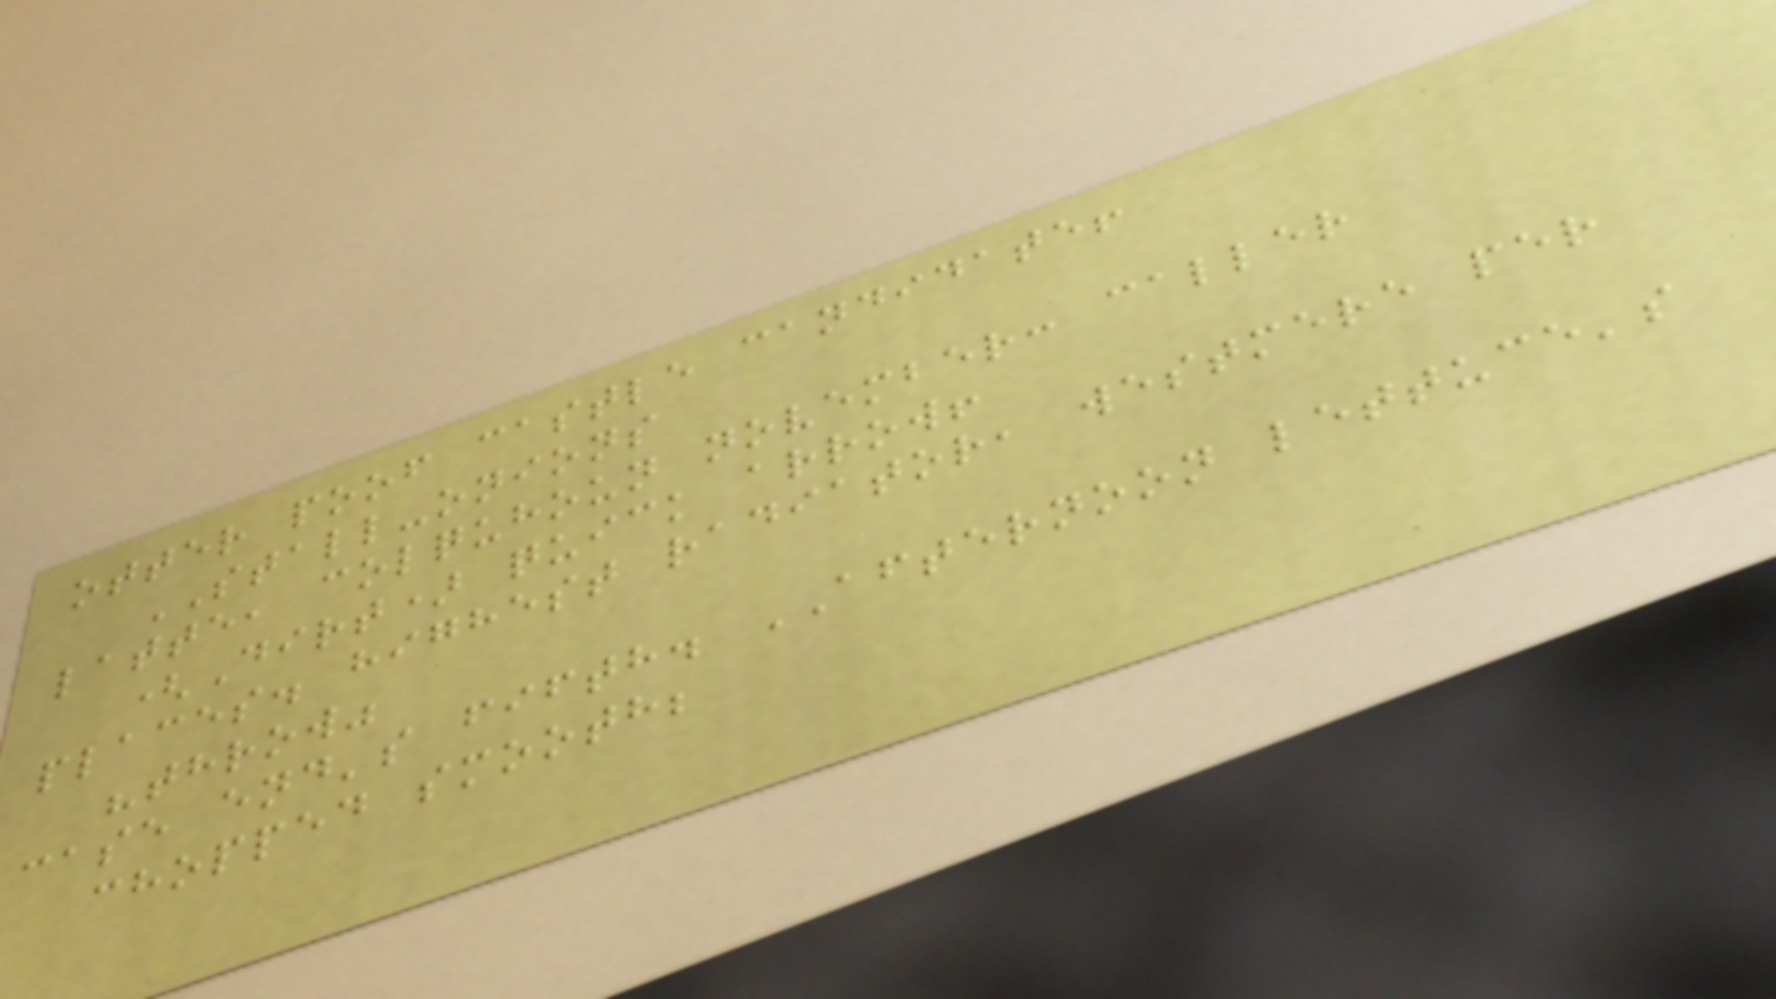otter poof castle candidate!
STALL-onions
latte, colquhoun november: caller
(Dirt) quick arrow!
places. highest radiator, westmere per
"throw"
case end's fifth. AFTERNOON lettuce's
chopped smooth;
